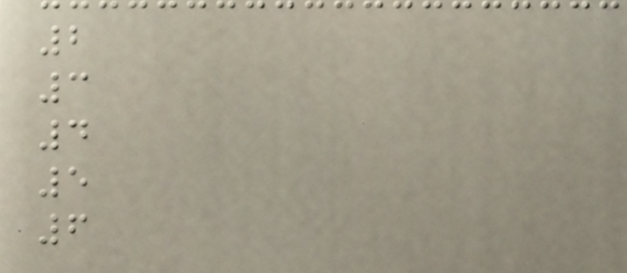2
3
4
5
6
